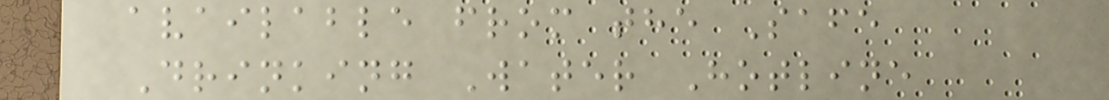available from the Safe
Drinking Water Hotline
